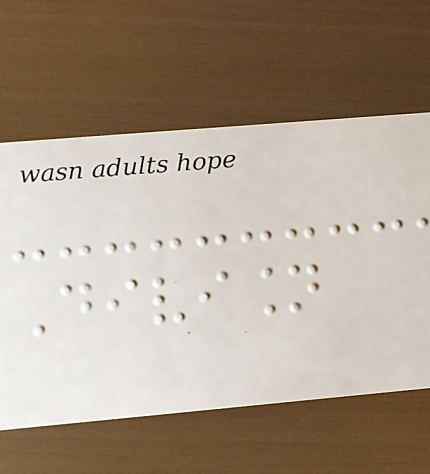Division
